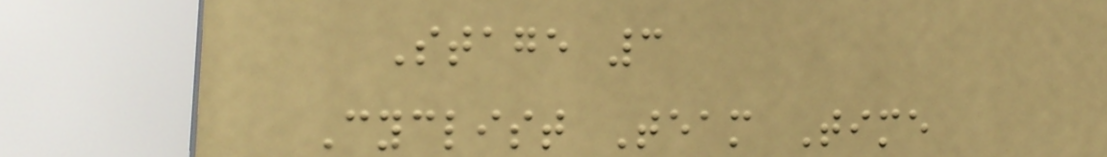Stage 3
Cyclist Team Time
